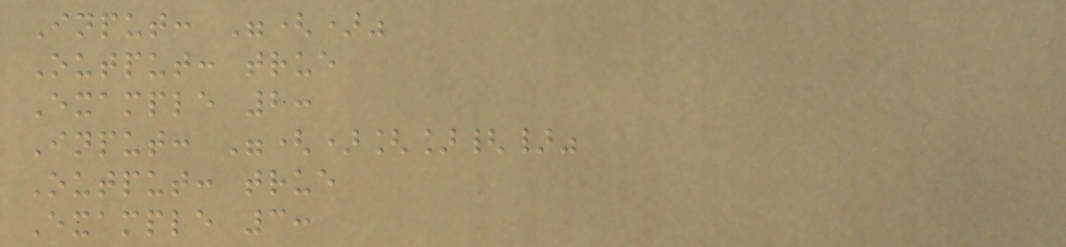Input: "()"
Output: true
Example 2:
Input: "()[]{}"
Output: true
Example 3:
